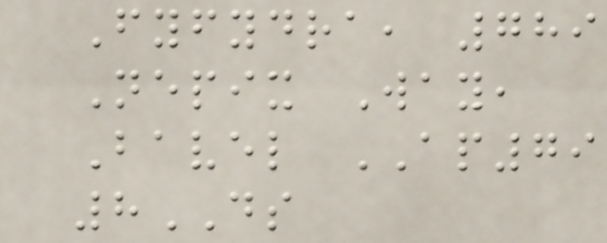Fyfydra, 789
Nepix Way,
Bavel AP79
8DS
